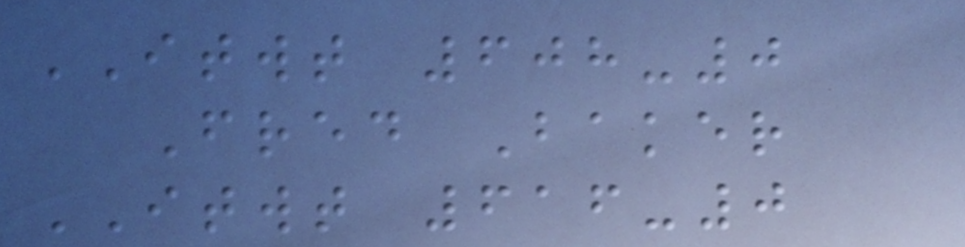ITWT 608-0
Fred Baker
ITWT 616-0
